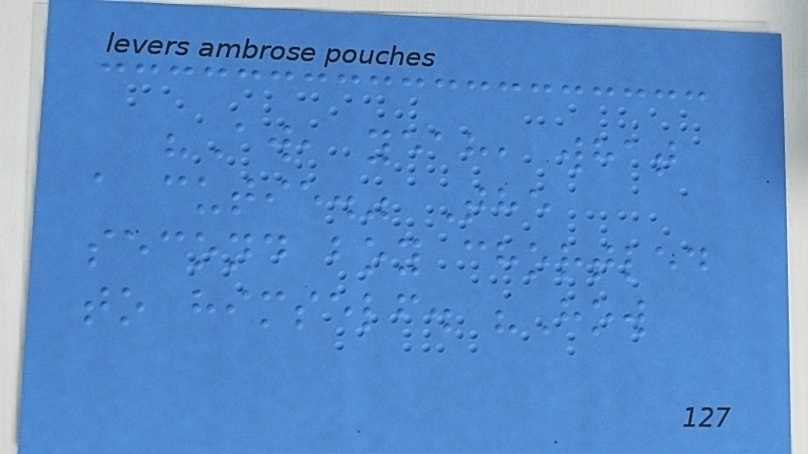"Aw, yeah, what
a cutie." The
second boy chortled
to himself. "How
